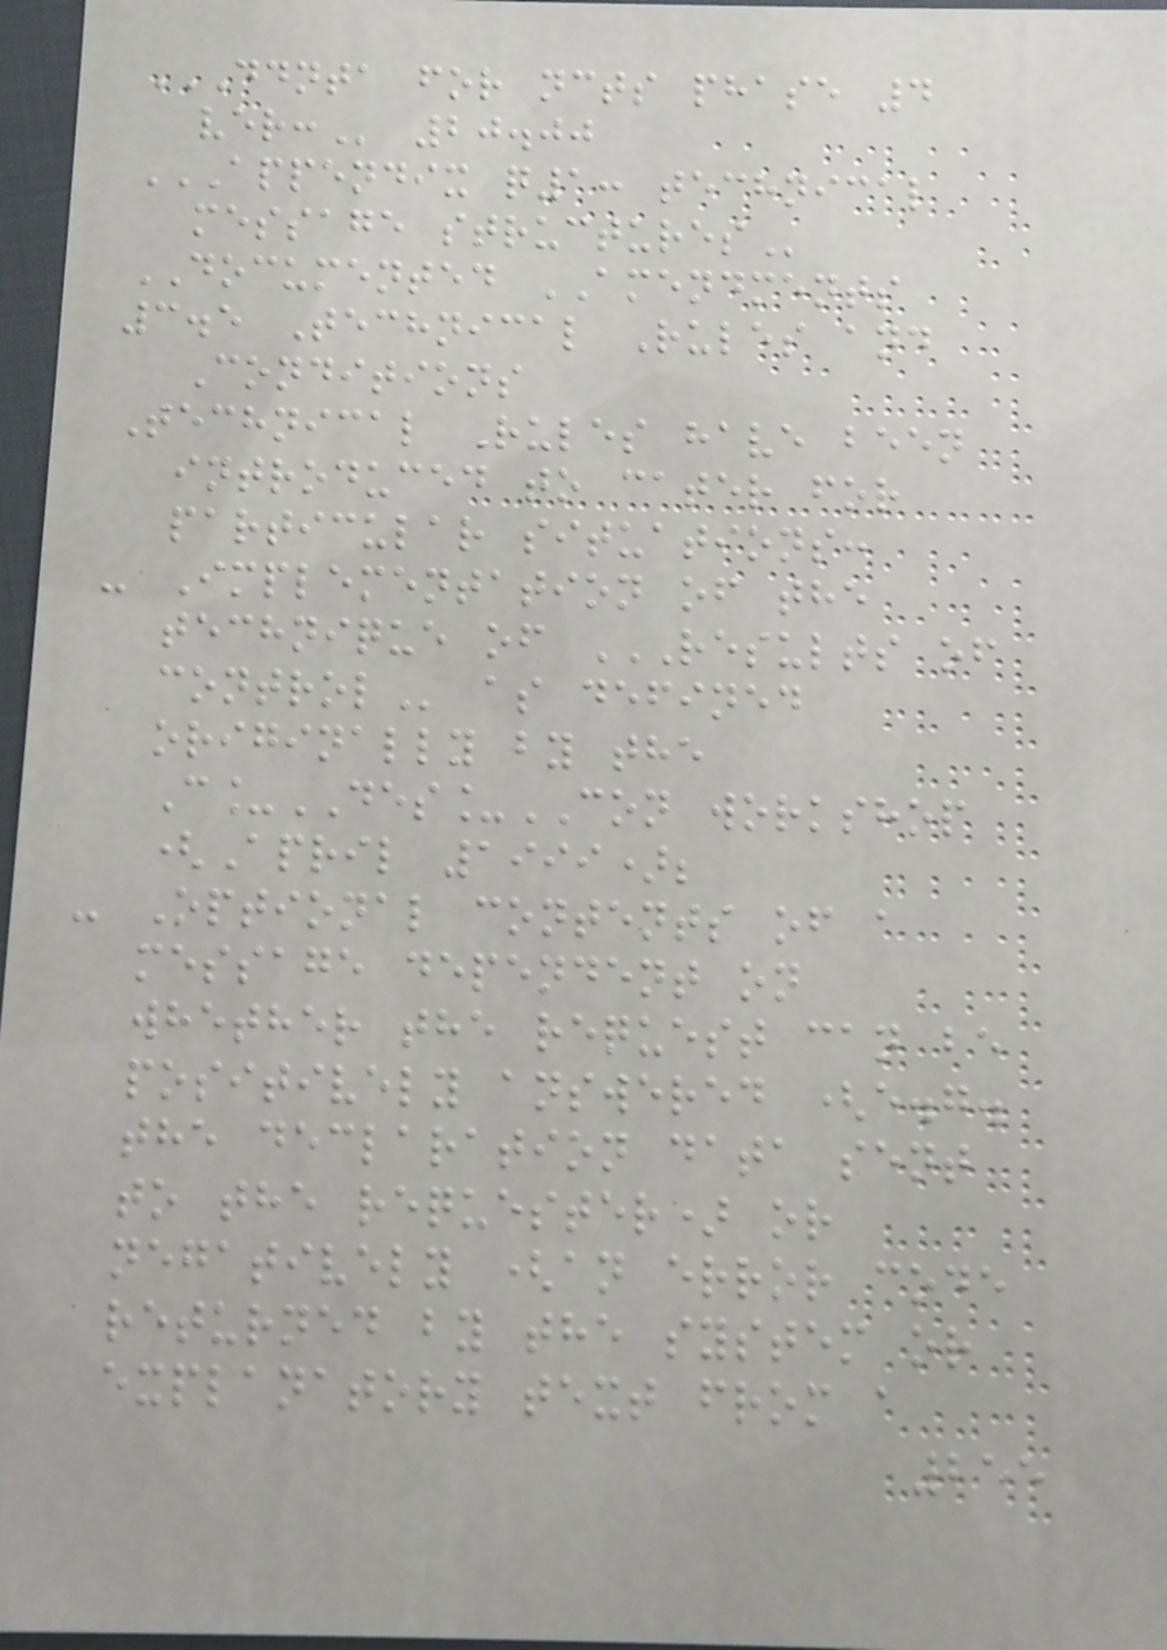DDNTA FOR NCTS PHASE 4
VER: 20.00
APPENDIX Q1: TECHNICAL
MESSAGE STRUCTURES
DOCUMENTED AMENDMENTS
3.5 Technical Rules and
Conditions
Technical Rules have been
introduced to cater for
particular situations:
- Implementation of the
technique of RESULTS OF
CONTROL as defined
originally by the
C_DES_CON workshop
(April 1999);
- Optional contents of a
message dependent on
whether the request can be
positively answered (e.g.
the declaration data sent
to the requester) or
negatively (an error code
returned by the system or
explanatory text from a
255
